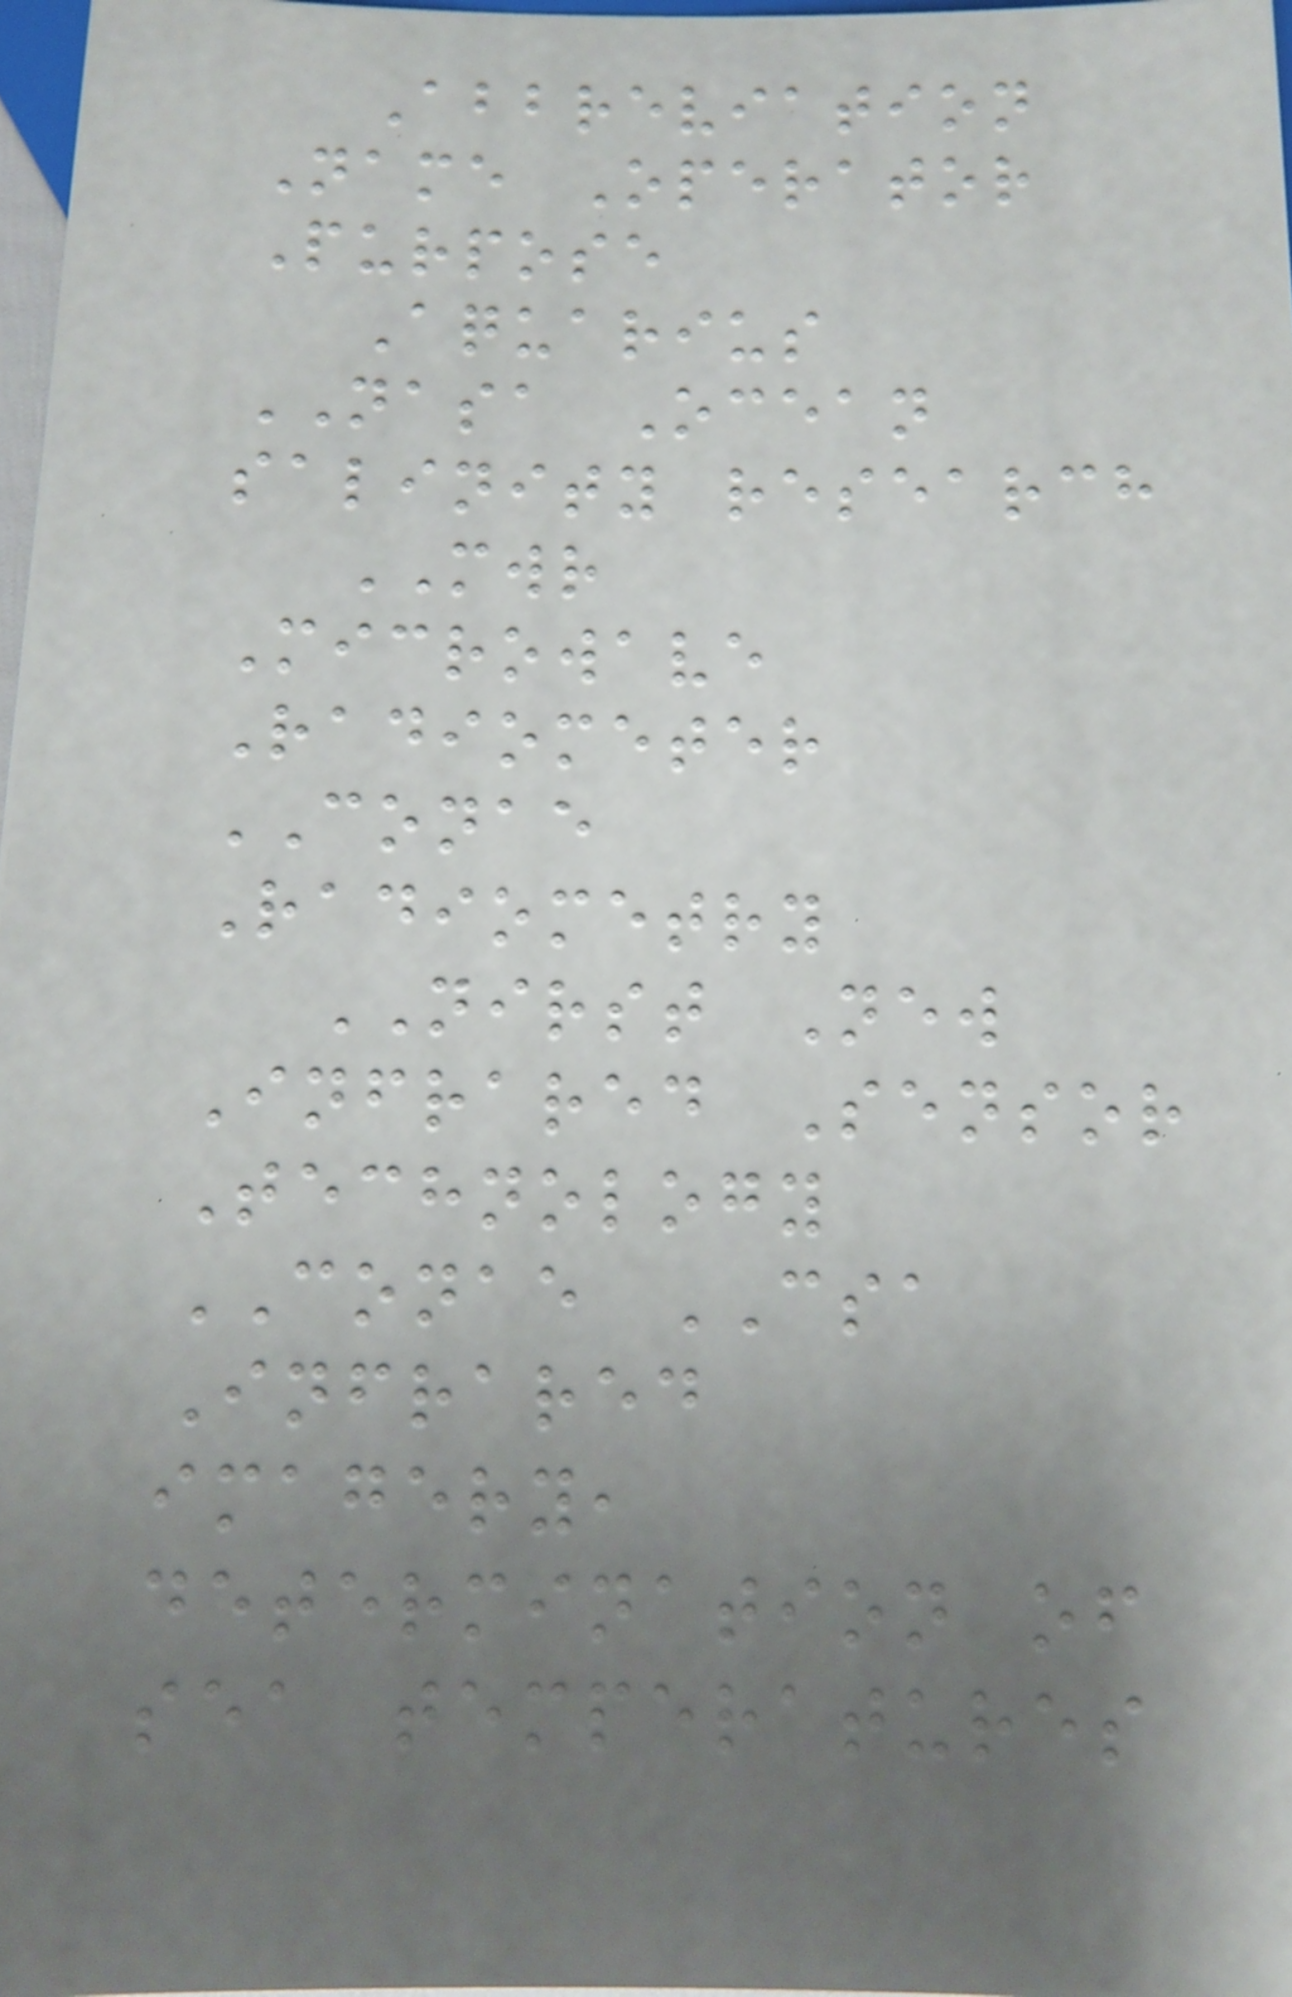Abbreviation
Name Operator
Purpose
Aquarius
NASA Ocean
salinity research
MWR
Microwave
Radiometer
CONAE
Radiometry
NIRST New
Infrared Sensor
Technology
CONAE CSA
Infrared
imagery,
determination of
sea temperatures
